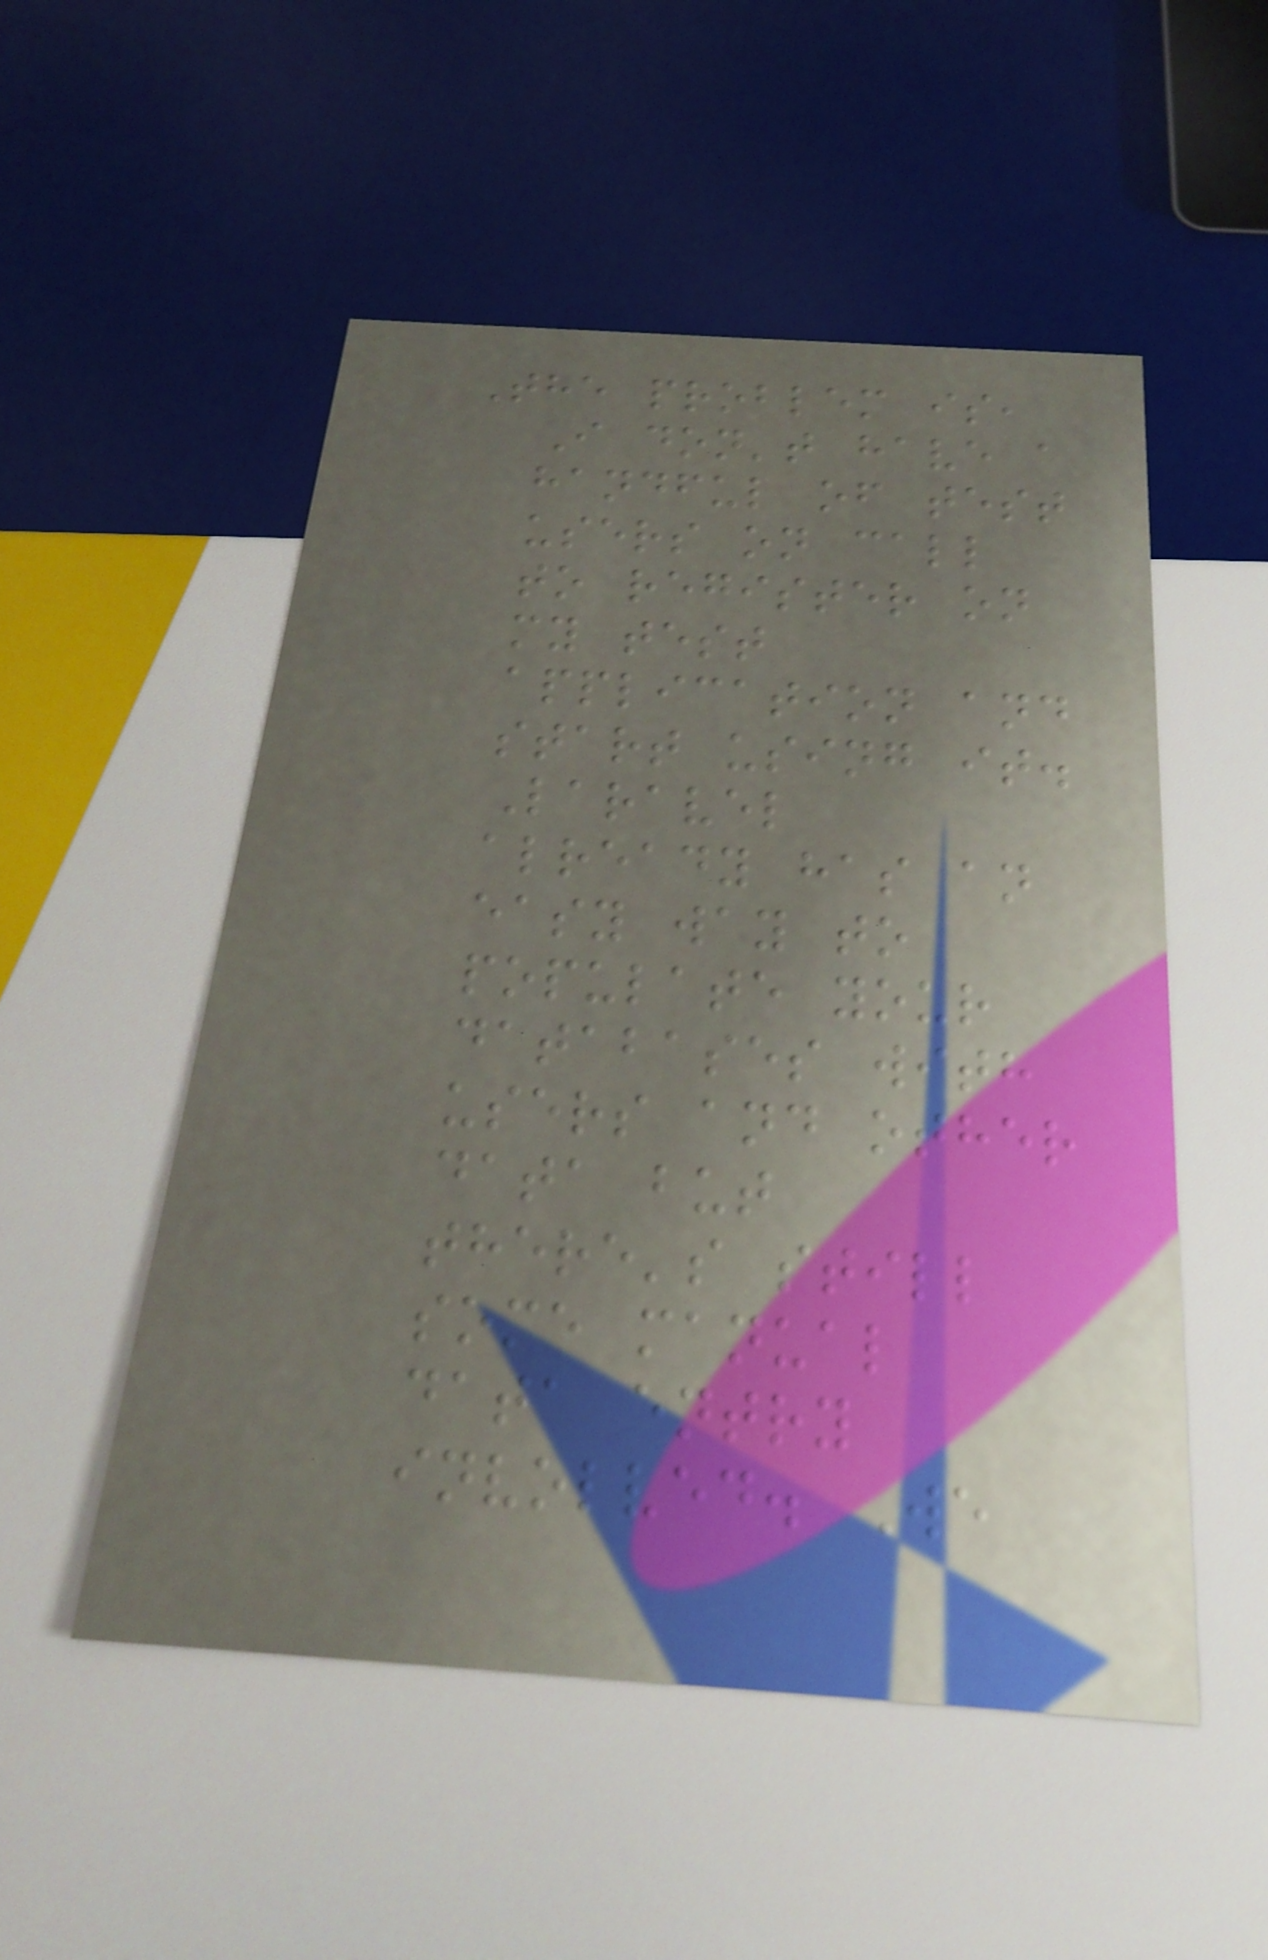The problem is,
I don't have a
handful of test
users on call
to register on
my test
application and
start using it.
Laravel
already has an
easy way to
populate your
databases with
users and other
data but
there's still
some manual
data entry
involved. We
